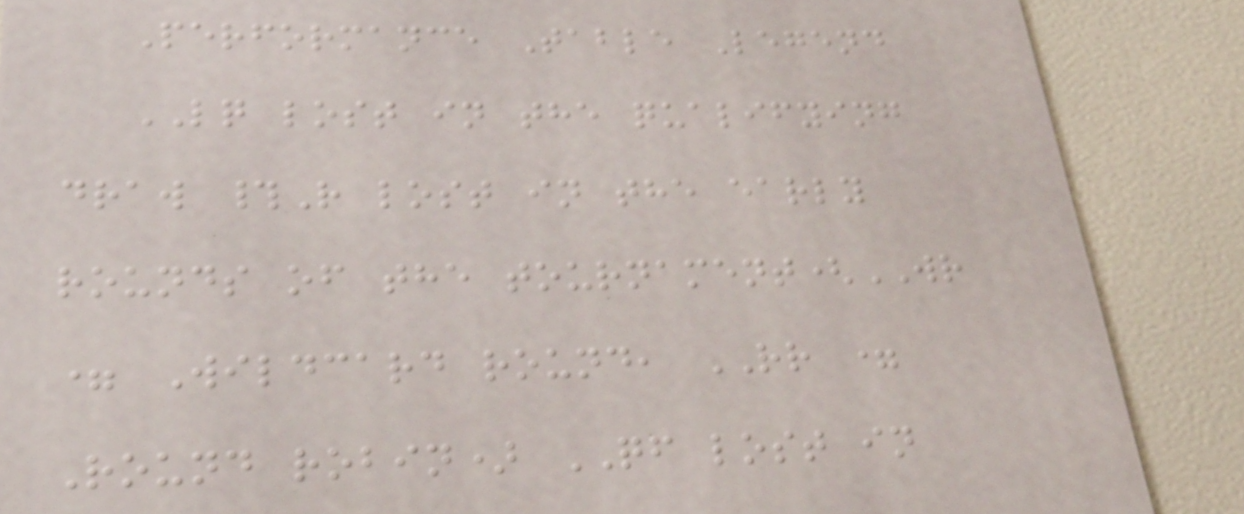Performance Table Legend
LQ lost in the qualifying
draw #R lost in the early
rounds of the tournament(WR
= Wildcard round, RR =
Round robin) QF lost in
